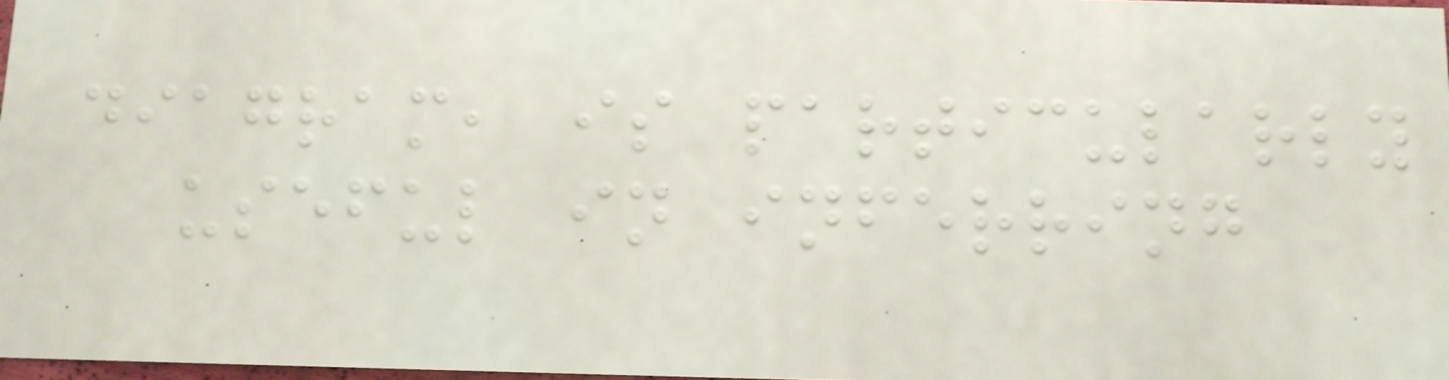diagram, is particularly
useful in inferring
